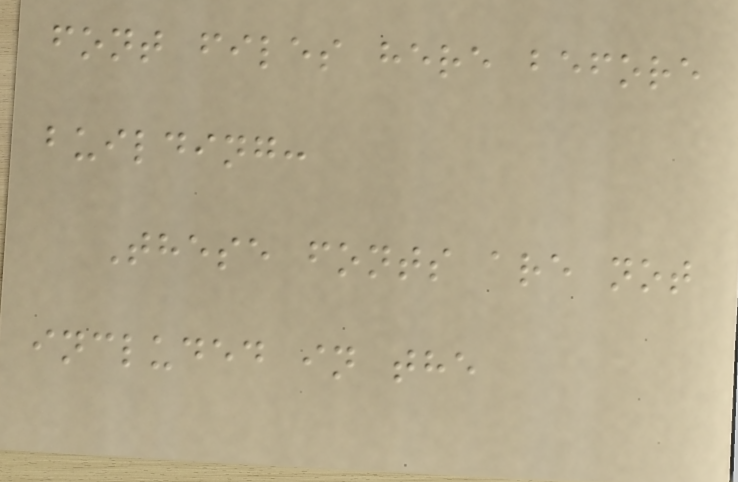font files here before
building:
These fonts are not
included in the
